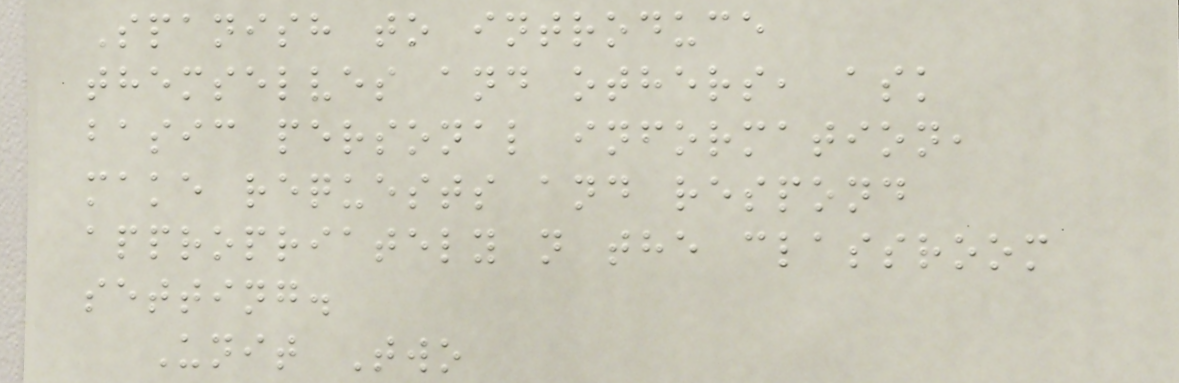Spanish to introduce
themselves and others, ask
basic personal information,
make requests and respond
appropriately n the classroom
setting.
Unit Two
